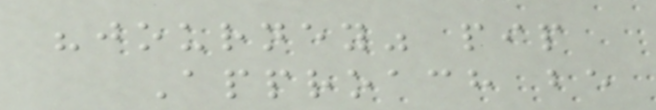"journey" pip
Approach be
